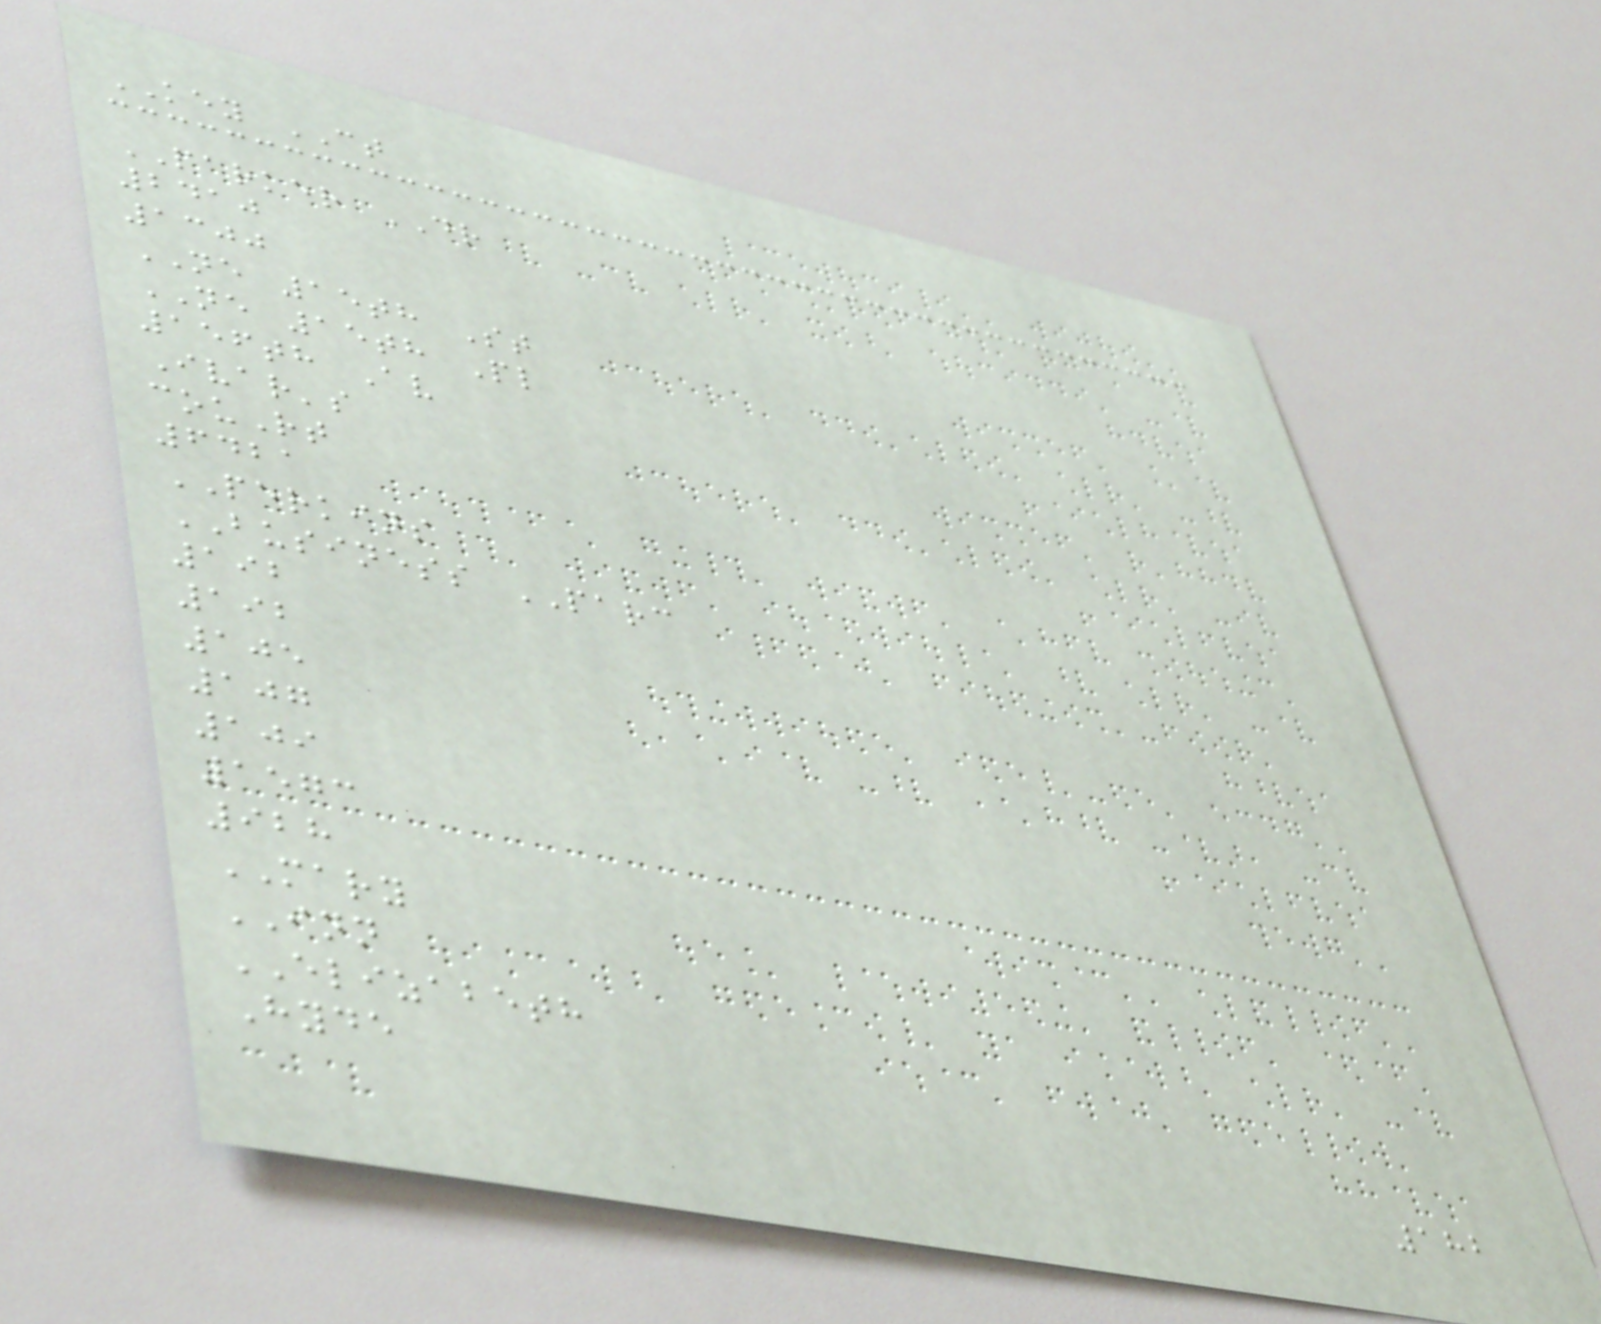KEY CT
PARKER DR
2410
1300
NE 15th St
NE 15th Pl
156th Av
Ivar's
couRt
6421
PERKINS
BUSINESS PARC
192
192
105
107
109
1573
928
MARY
INN
ELIZABETH
Hyde
182
